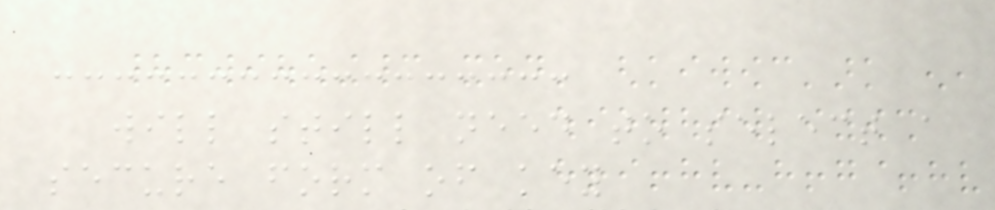will still need to select a
secure form of key
